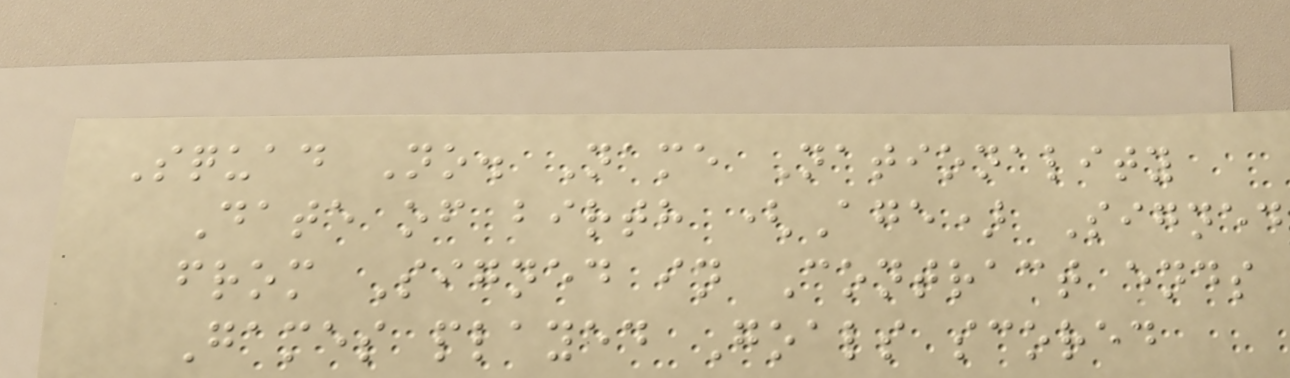Squad No. Name Nationality
Date of birth (Age) Signed
from Signed in Contract ends
Games played Goals scored
